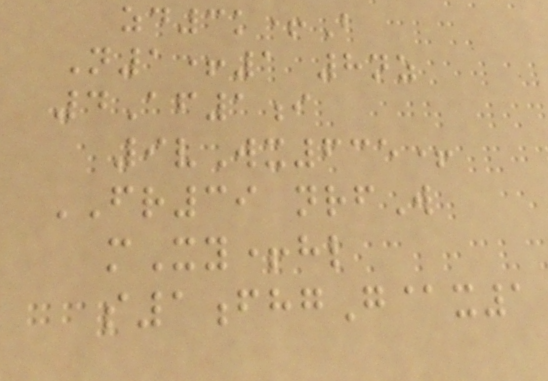zd3k+B
N1+1 8nz
4Af1i
9vWx635+
FR39 nrfW
mXy+hl
s1fhgG@x1
